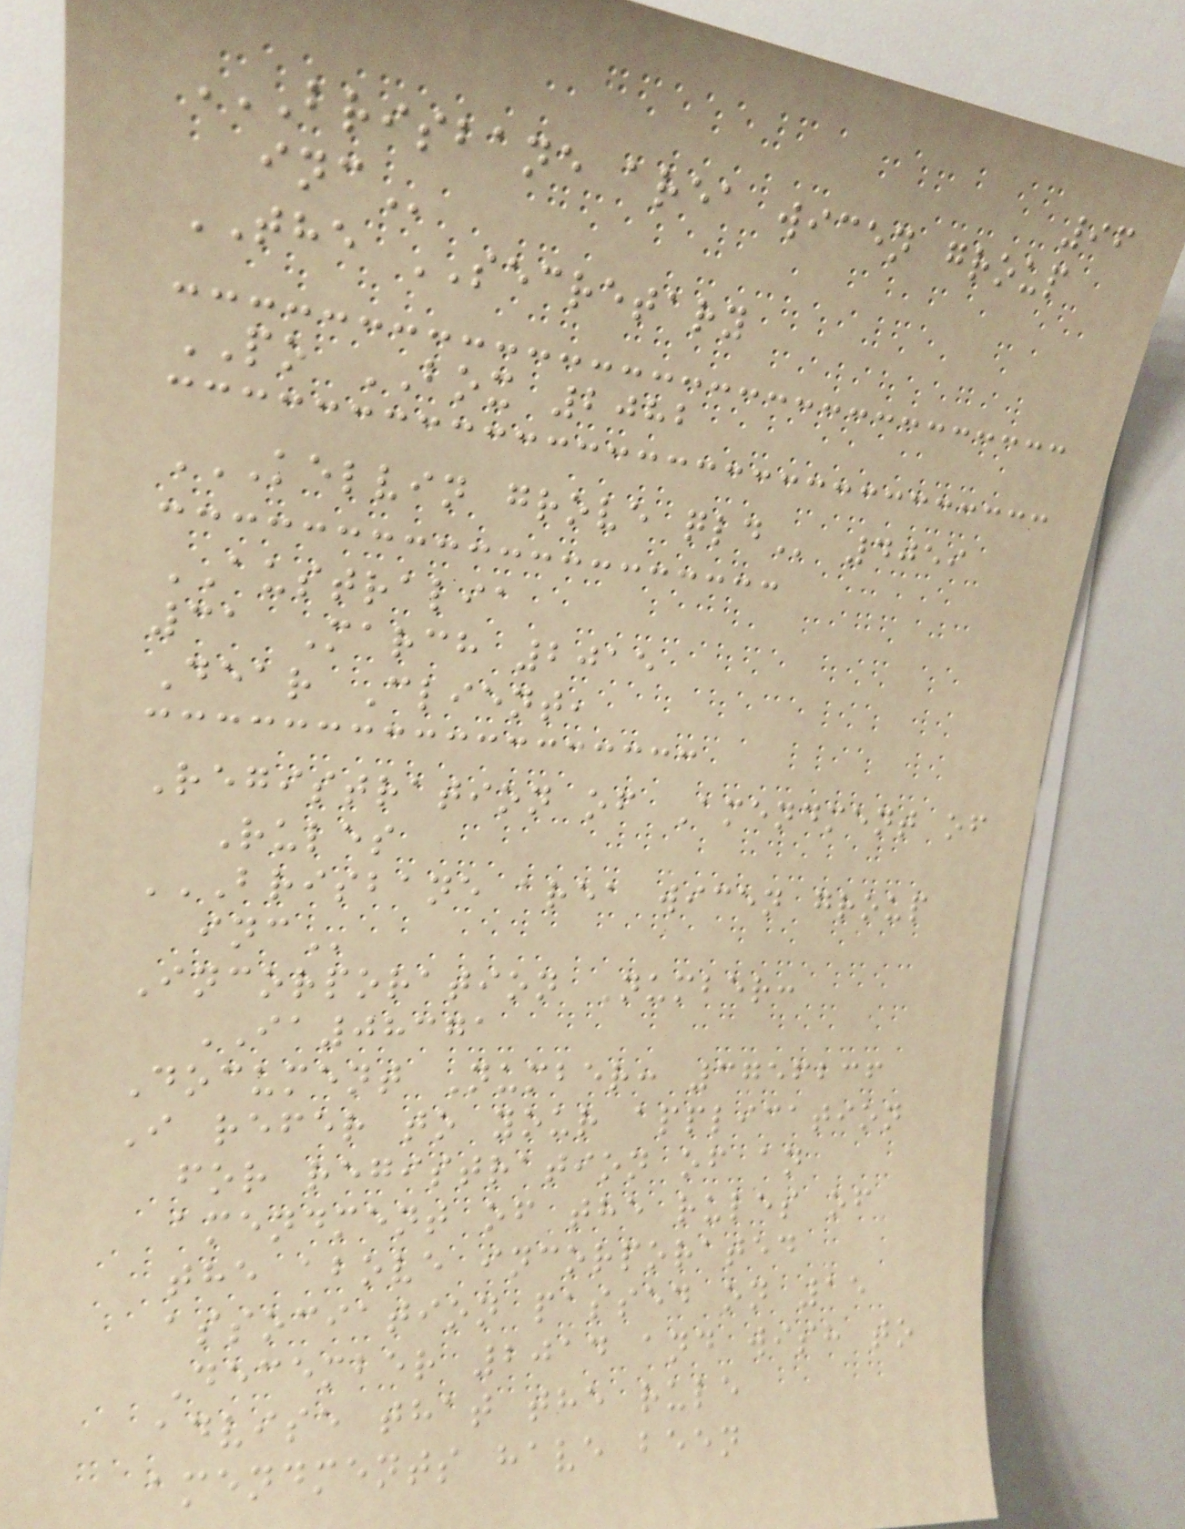96
BRISBANE AREA WICEN GROUP
INC
THE SECRETARY
PO BOX 2082
KELVIN GROVE QLD 4059
AUSTRALIA
31 March 2015
Dear Client,
Registration of Amendment of
Rules
BRISBANE AREA WICEN GROUP
INC
Incorporation Number:
IA08371
Document Number: 3756236
I refer to your application
for registration of an
amendment of the rules of
the above incorporated
association passed on 15
December 2014 and wish to
advise that the rule
amendments have been
